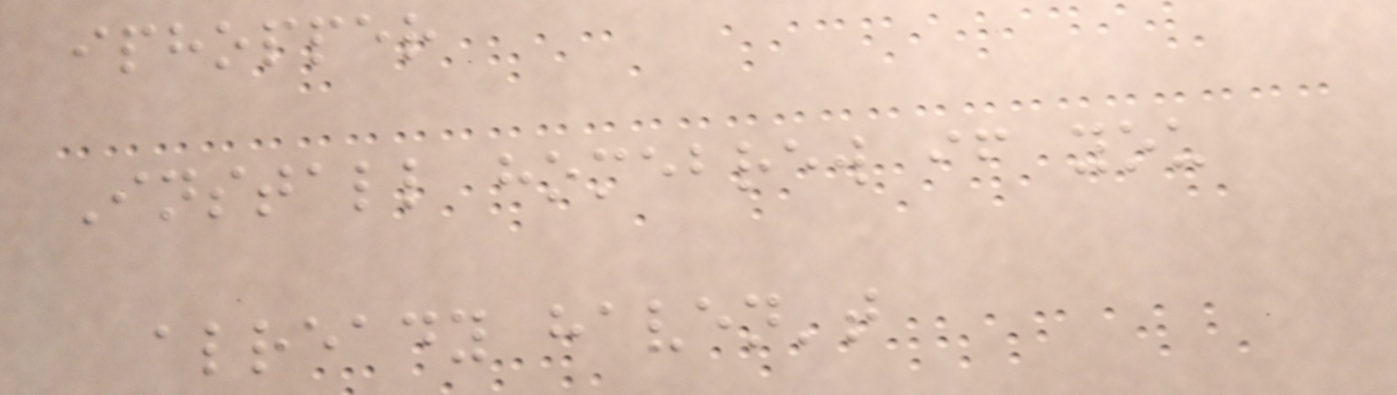iphopper
Install homebrew if you
already haven't
